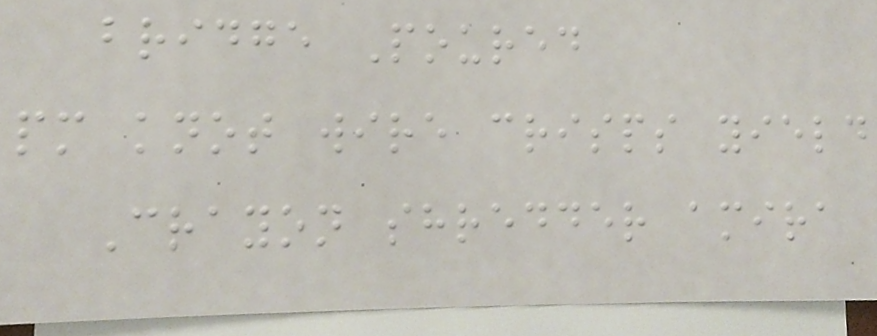bridge Poured
pm knot wire crisps yield
Crayon shredder amira
